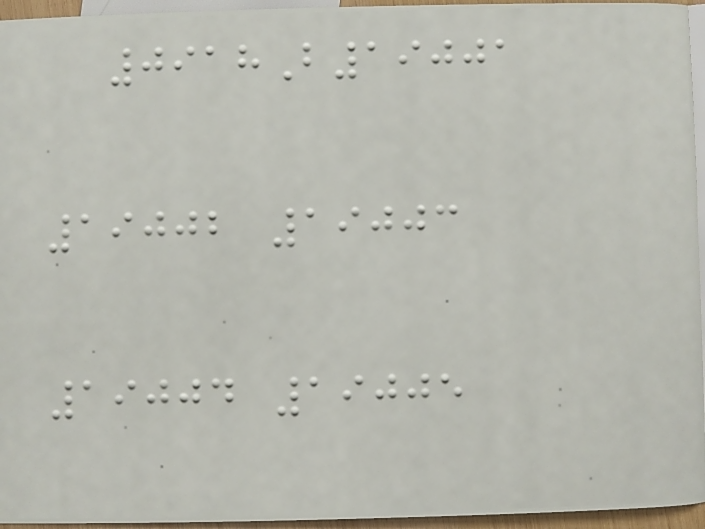0918B19001
19002 19003
19004 19005
